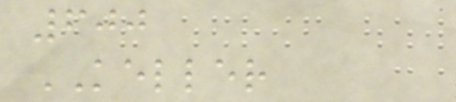600
KELLER
